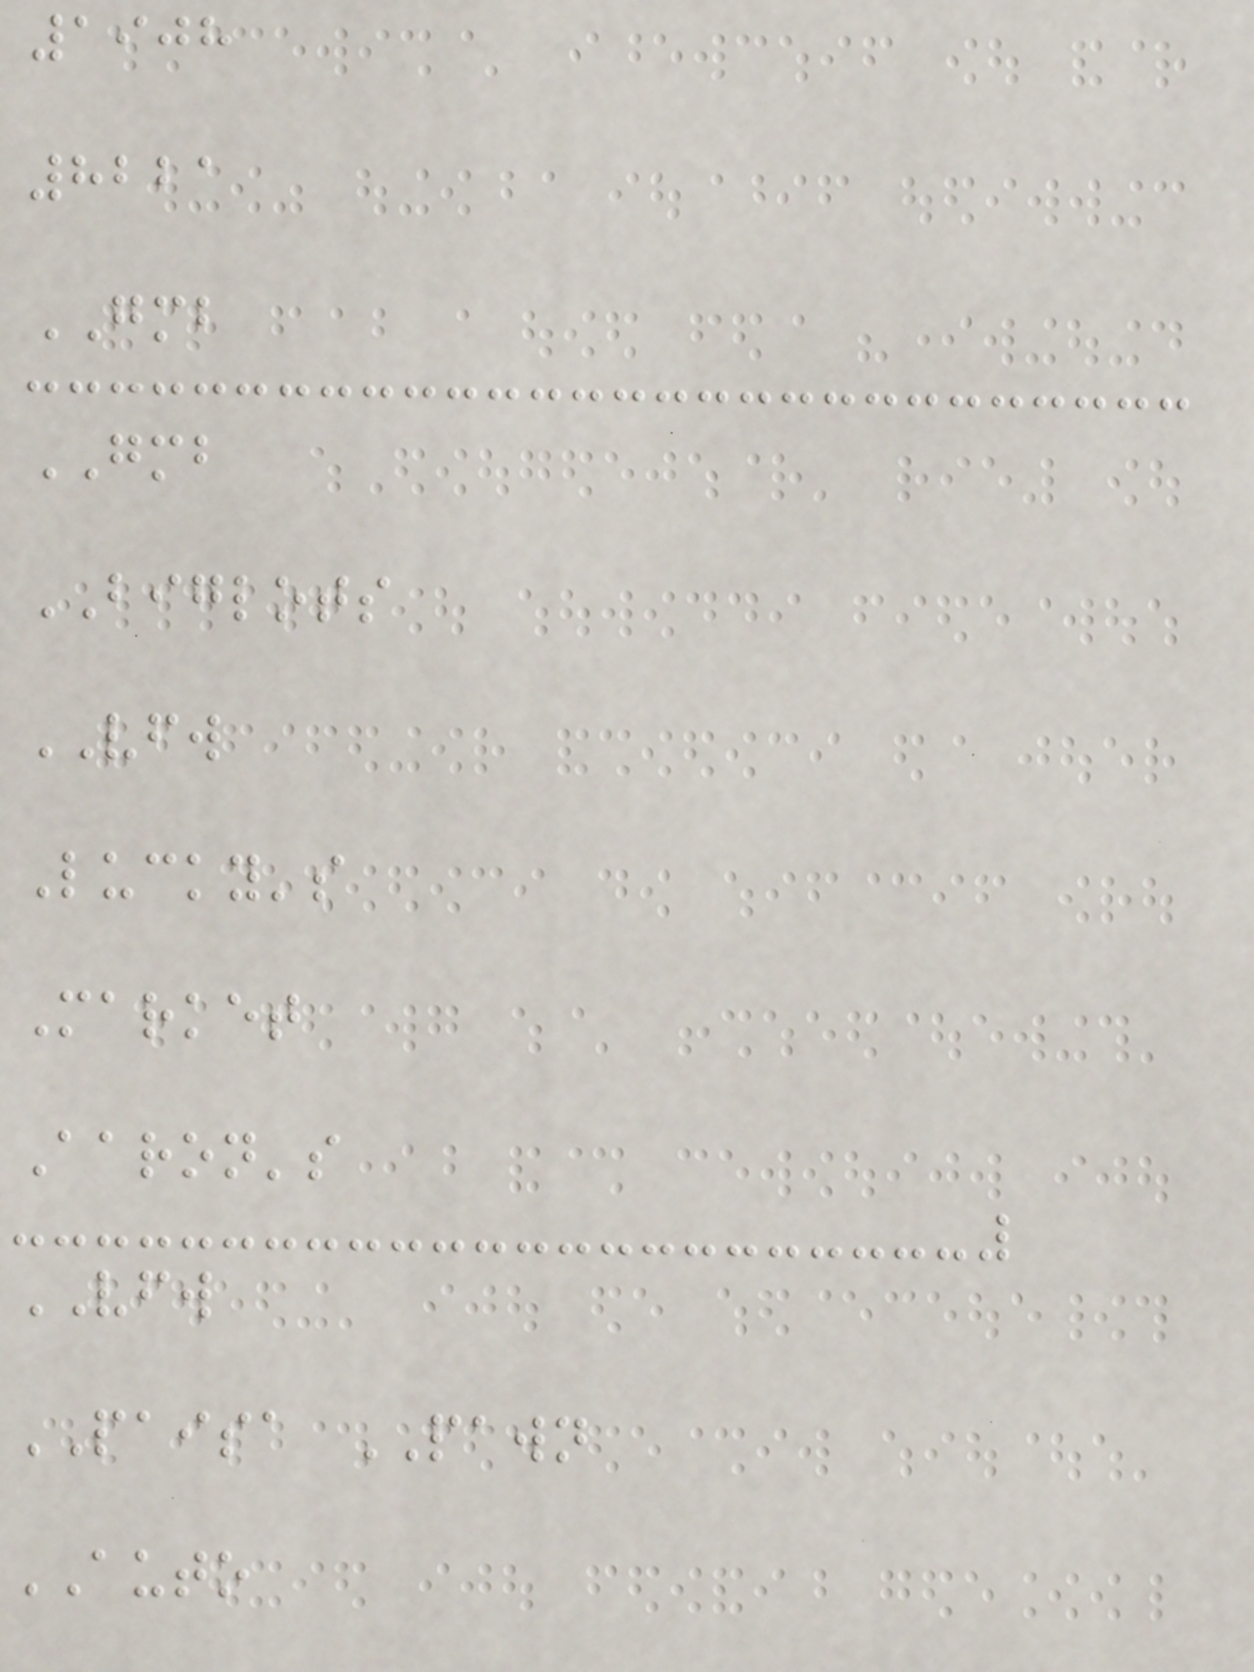1908
8221
GMB
GMB
BIGLOTS
VFW
Lucky's
Market
Aaron's
VFW
PAISA PAWN
AUTO
